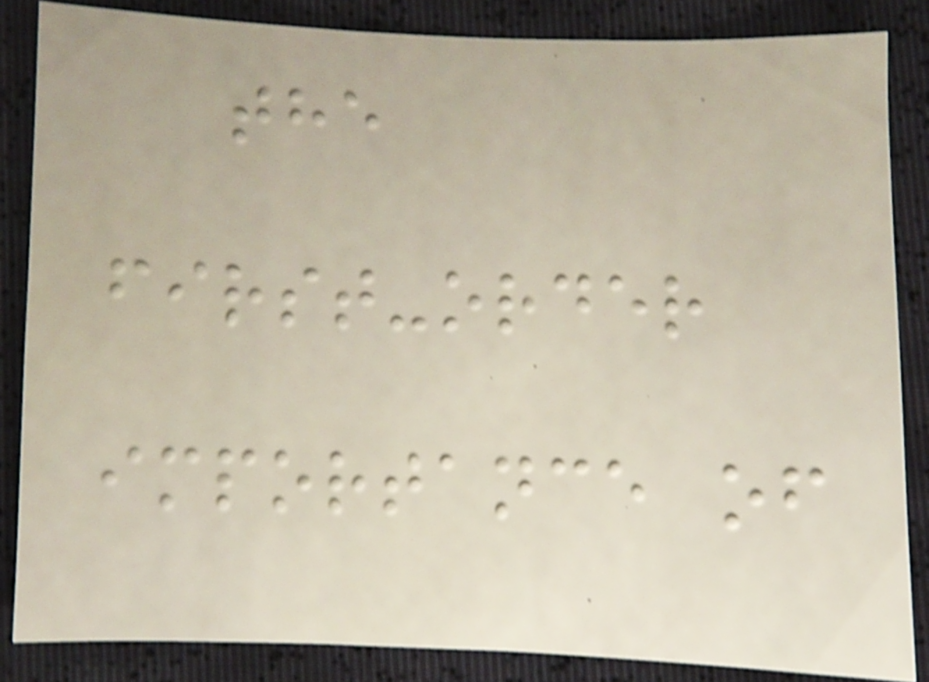the
first-order
importance of
